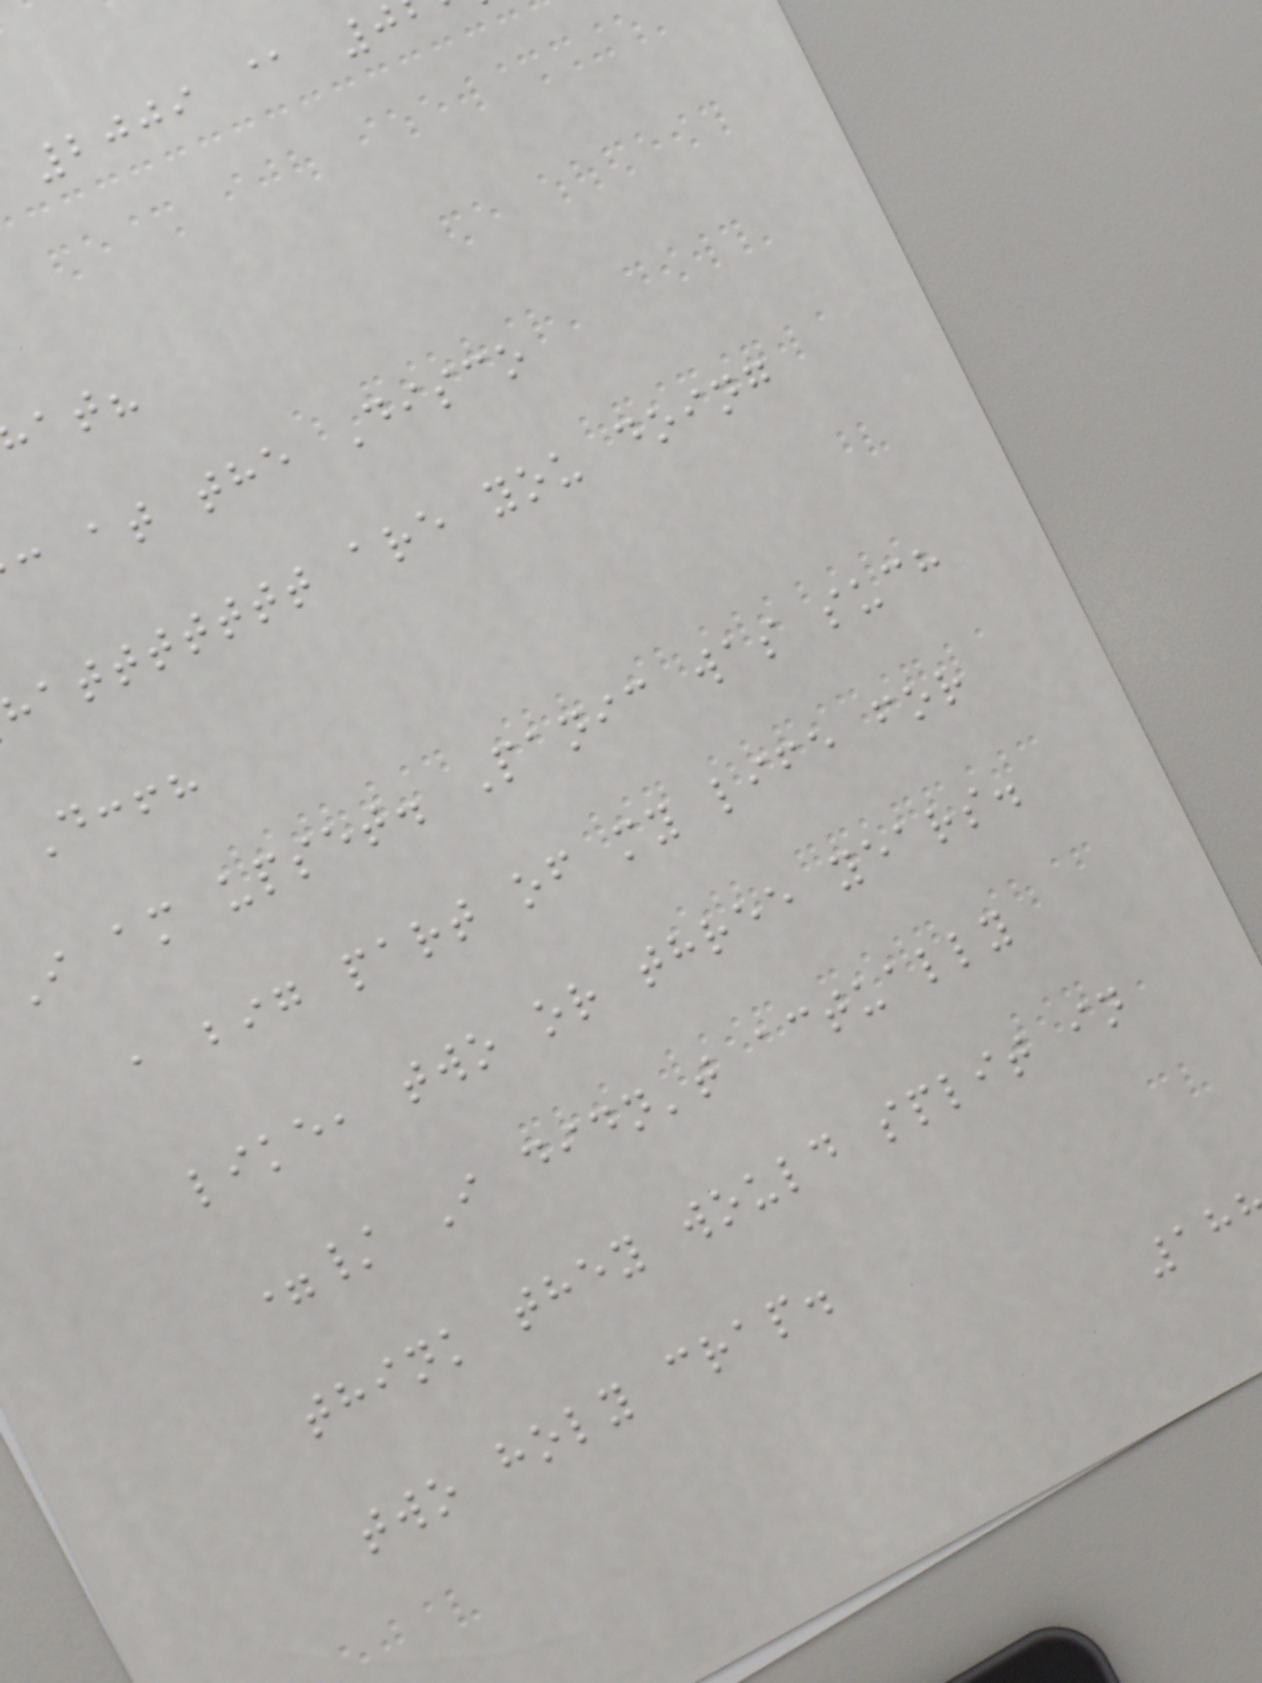2009 @ 0
c at the Disco
attttttt are you doing
D:!?
I am upset. Panic was such
a big part of my life for
like, two or three years.
=/ I didn't actually
think they would split in
two holy crap.
